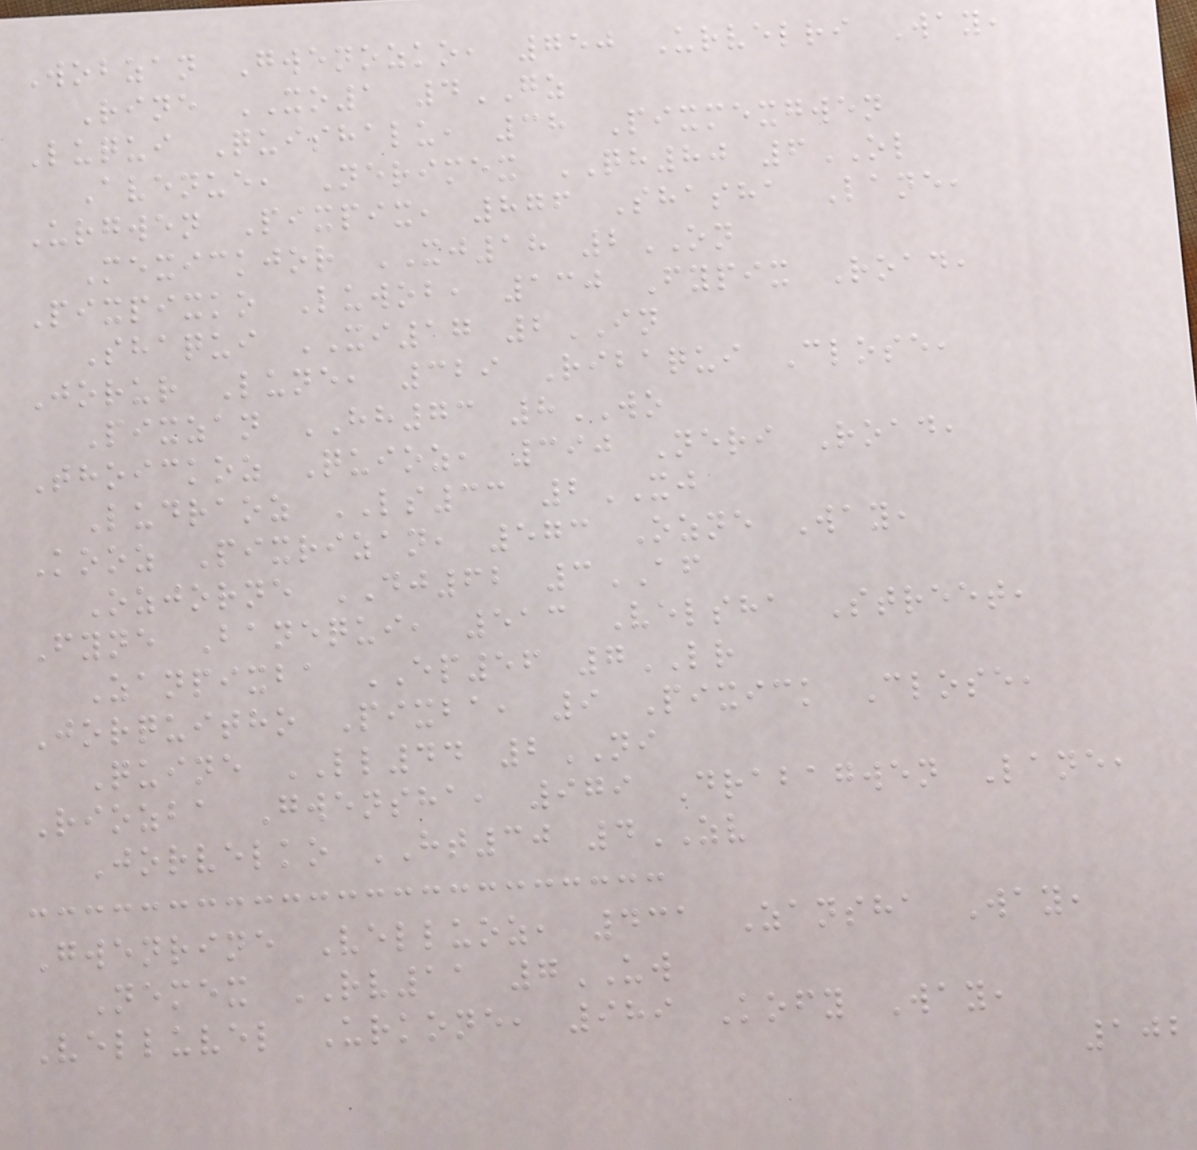Wobzan Gwenozko, 750 Urvelri Way,
Rine XO1 4GZ
Luqui Quishalu, 38 Pixmexgwen
Avenue, Nerimex QH80 6OL
Urgwen Pixpix, 876 Shasha Lane,
Mexickjor XJ18 2ON
Pixpixko Luwob, 130 Fypix Road,
Shaqui XI17 2IN
Jorur Lune, 329 Ribaqui Close,
Pixzan HH73 8WO
Thoickoz Quioz, 390 Neri Road,
Ludraoz LS33 2XJ
Kooz Pixrizan, 573 Ozne Way,
Ozjorne DJ62 3AF
Fyne Banequi, 513 Velsha Street,
Zanpixba EP56 7LR
Jorquitho Pixba, 9 Pixick Close,
Quine LL44 2NI
Riozba Gwensha, 979 Drabagwen Lane,
Jorvelko HT30 4ZV
Gwenrine Velluoz, 431 Zansha Way,
Nemex RV11 7UW
Velluvel Urkone, 989 Kofy Way,
102
